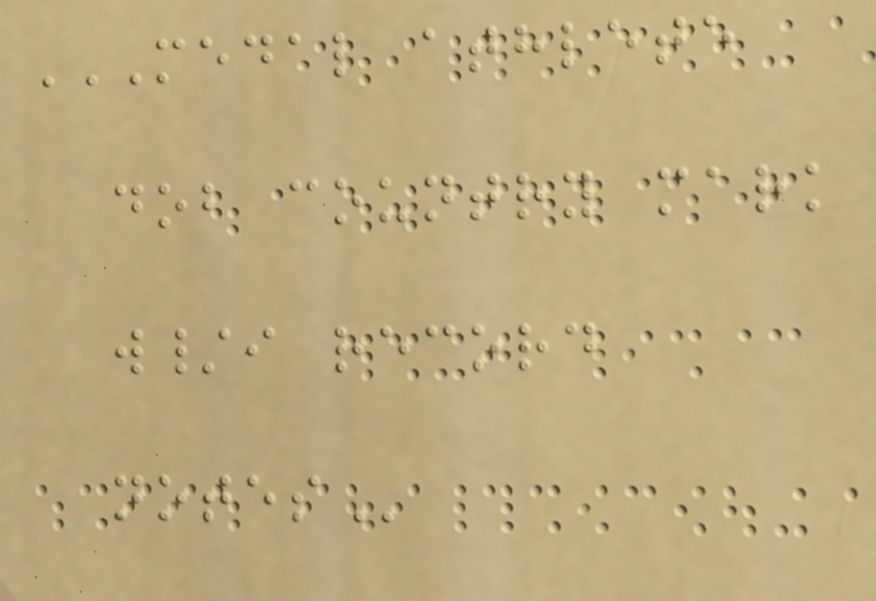MEDAL ATHLETE
DOB COUNTRY MARK
W/I RECORD
NOTES
